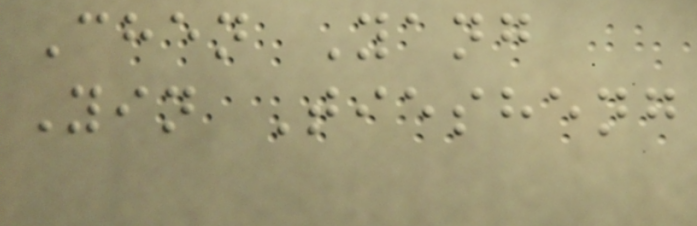Chen Yang
Yin Tiesheng
